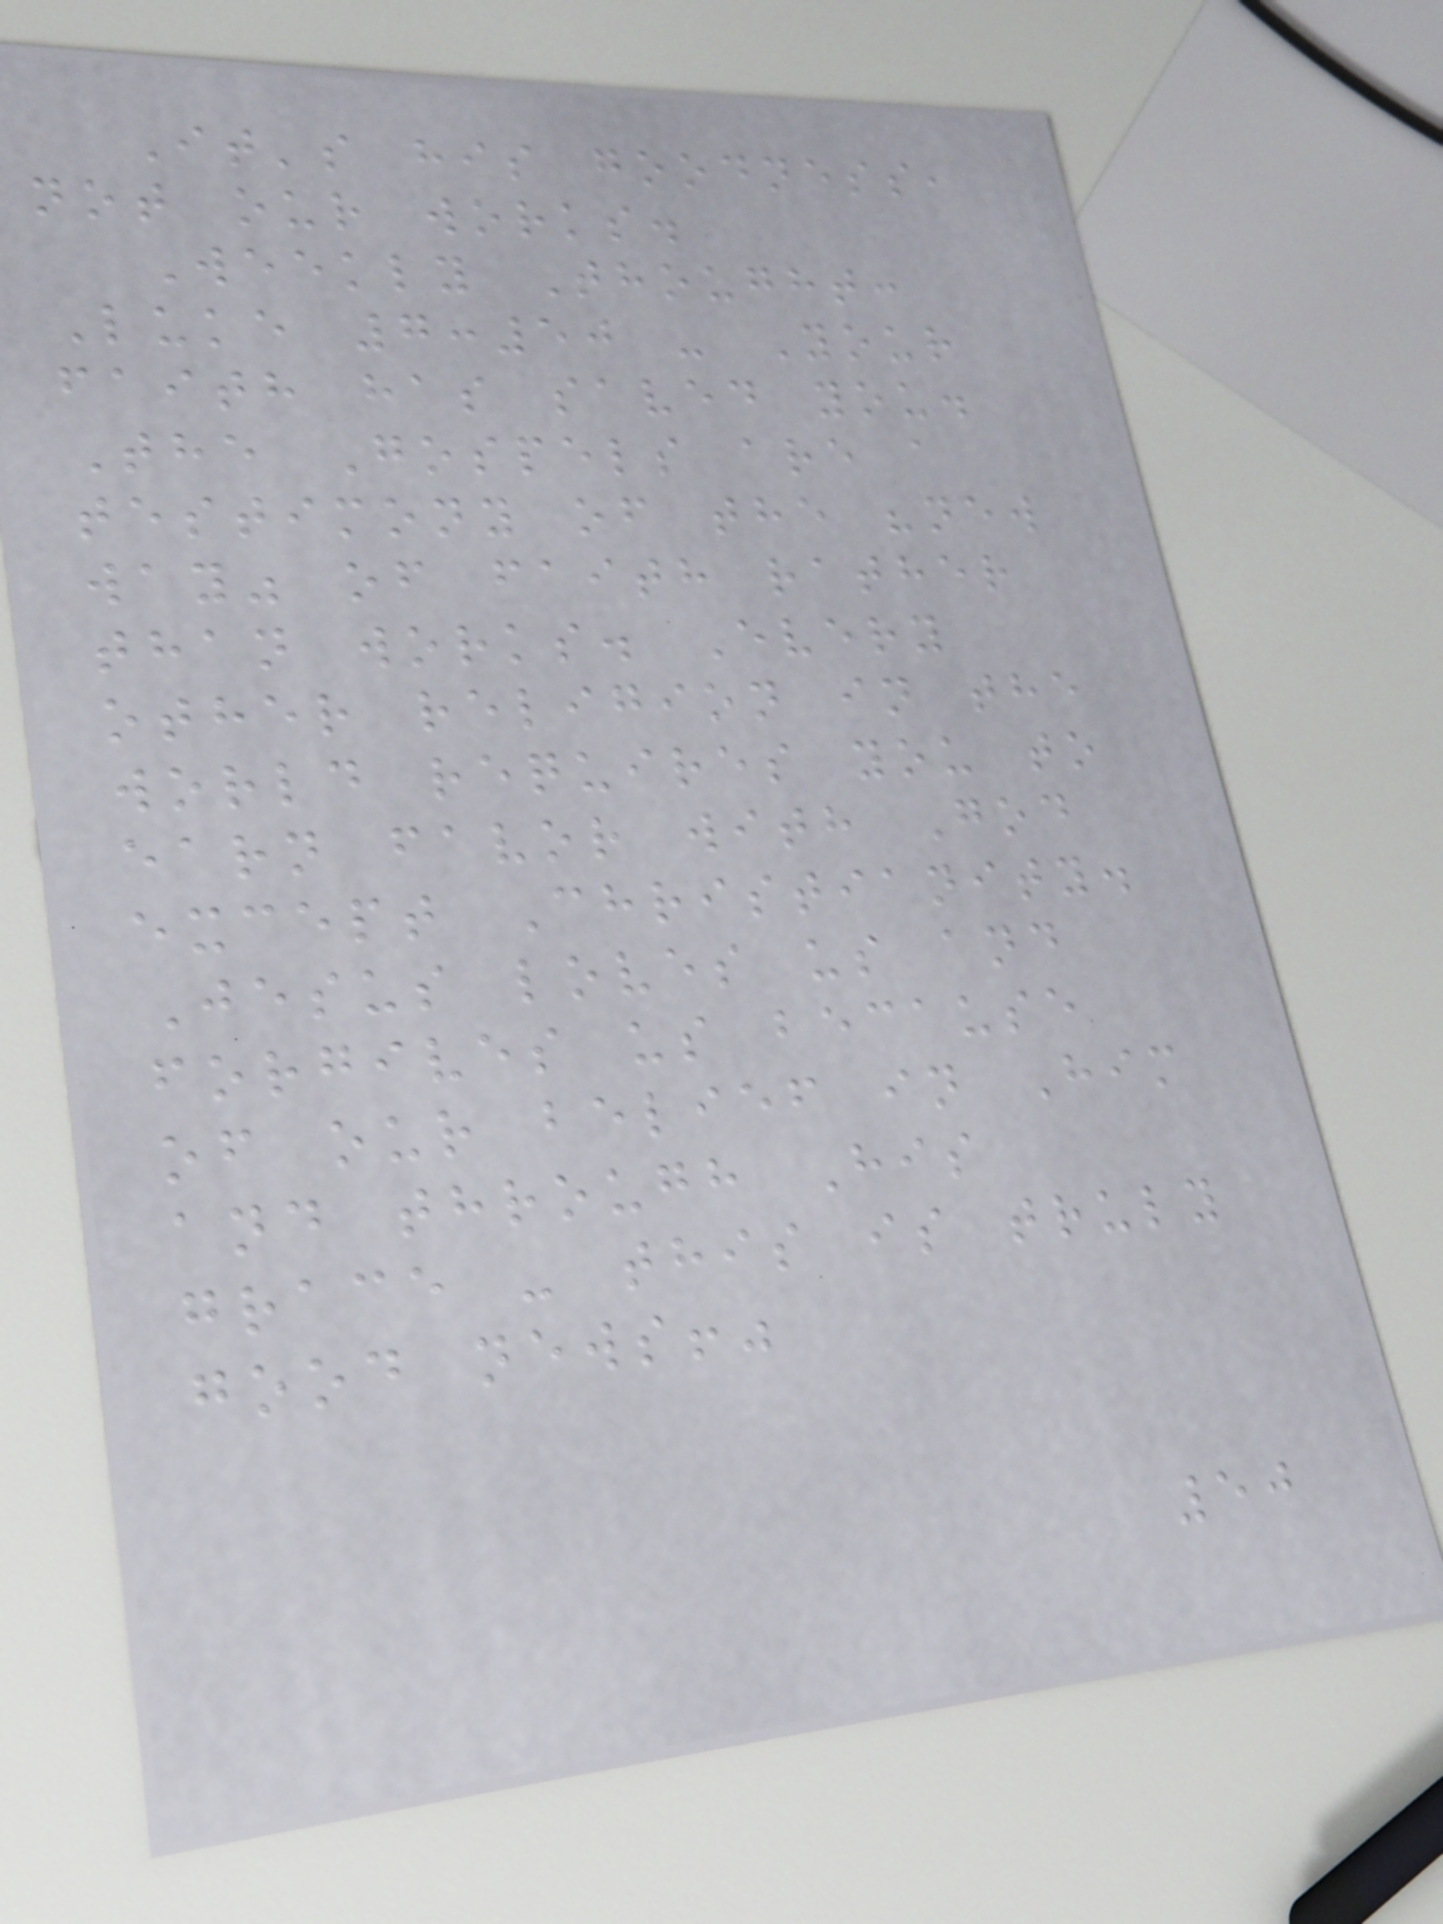It's his goodness,
not our works.
Weekly Thought:
Luke 7:50 - Your
faith has saved you.
The Gospels are a
testimony of the "new
way" of faith rather
than works. Every
other religion in the
world requires you to
earn favor with God
except Christianity.
Jesus loves us and
forgives us because
of our belief in Him
and through His
grace - this is truly
good news!"
50
